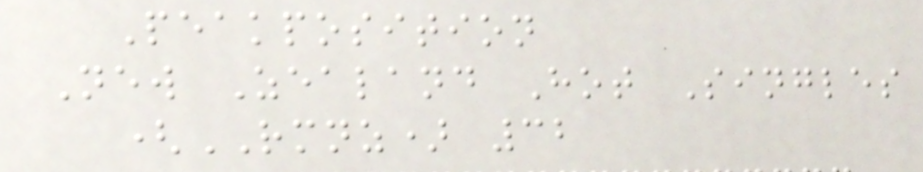Peakposition
New Zealand Hot Singles
(RMNZ) 32
